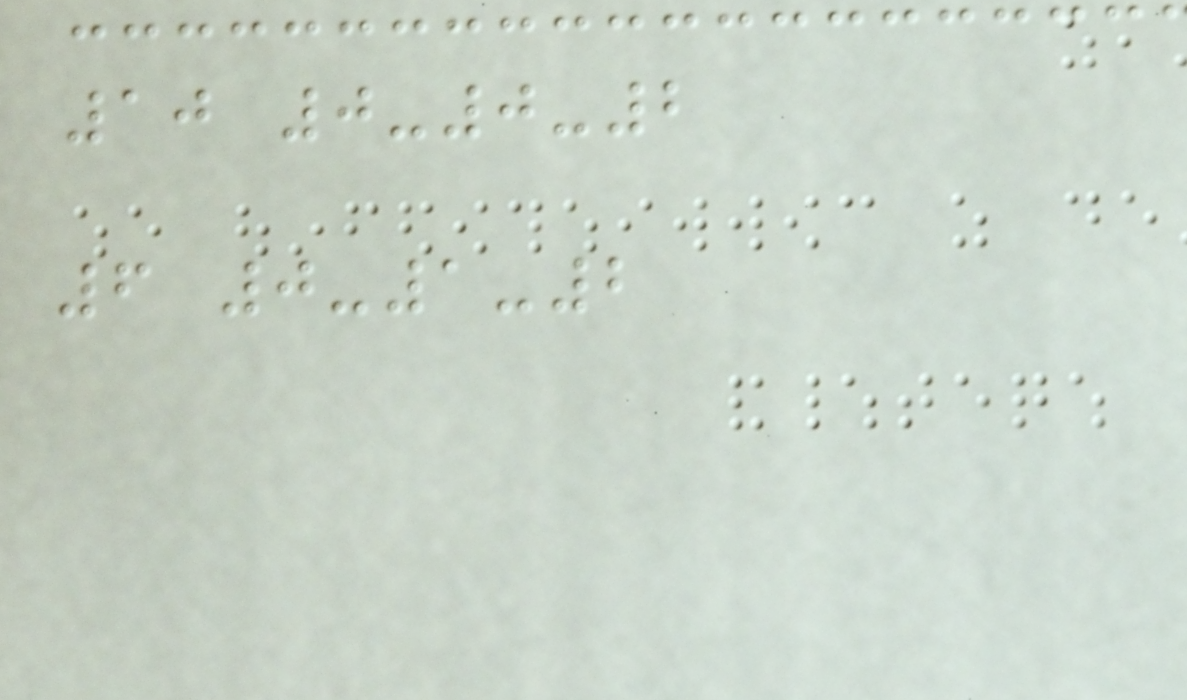10 0-0-2
6 0-1-2
